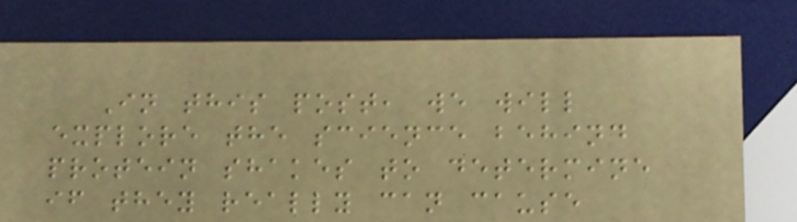In this post, we will
explore the science behind
protein shakes to determine
if they really can cause
